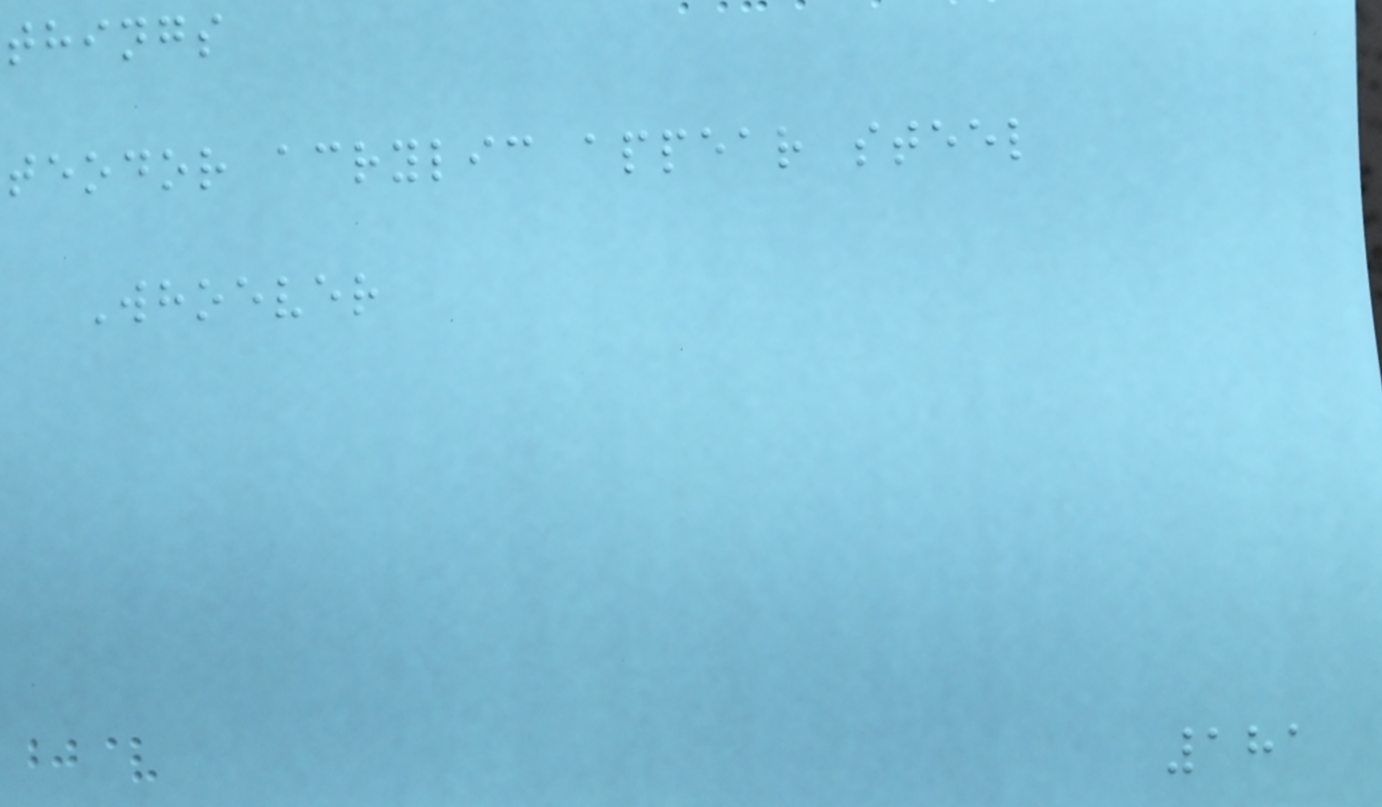things
teodor acrylic appear steel
Whoever
181
